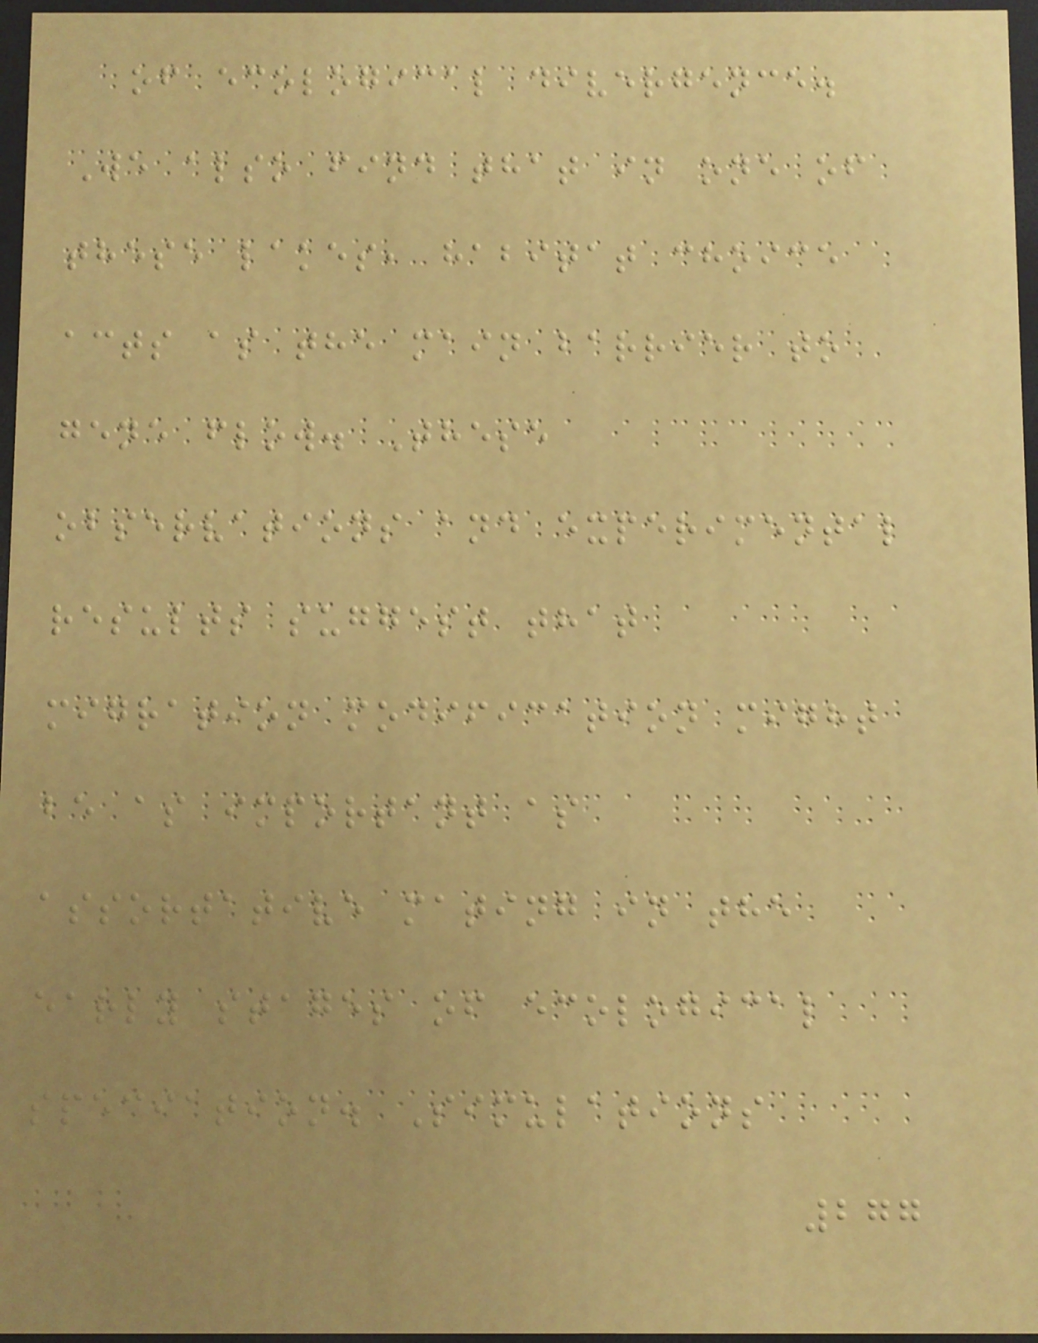of ecological divergence.
We also find that in one of
these lakes, habitat choice
acts as the main barrier to
gene flow. These
observations and experimental
results suggest that
migration modification might
be as important as
assortative mating in the
early stages of ecological
speciation. Simulations
277
